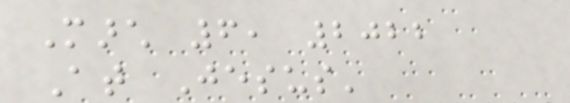March 6, 2022
At Jesus'
